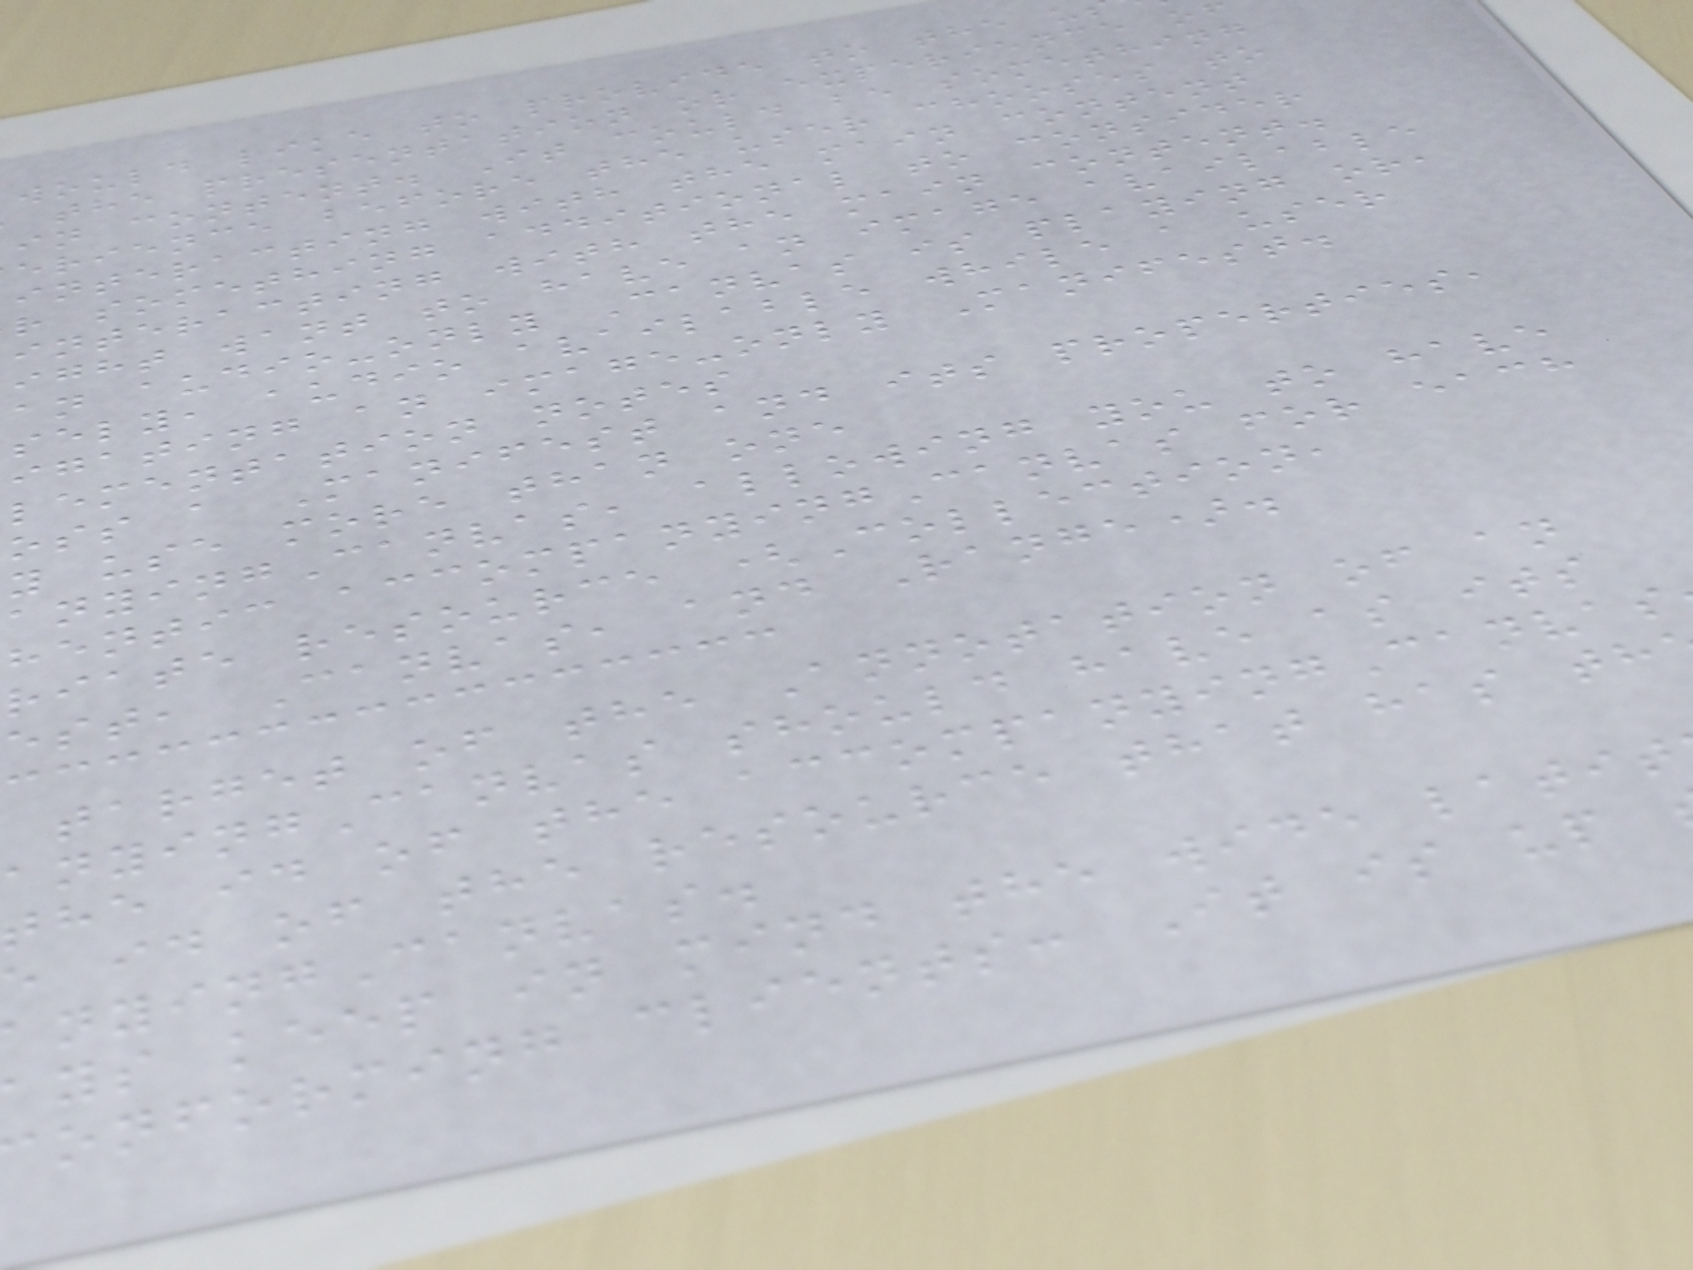would like to provide to the u
the presentation or experience o
in content. It could be something
erience before the user chooses to
interacting with the main content
r something additional to consider
interacting with the main content.
ight want to have an image available
an audio-only Canvas is playing or,
sely, audio available while a user
igating an image-only Manifest.
lementation notes
oss a Manifest and its properties,
y use more than one
anyingCanvas, allowing you to have
hentic accompanyingCanvas for each
riate resource (Collection,
est, Canvas, and Range).
target of the Annotation of an
anyingCanvas should have as its
the id of the accompanyingCanvas
id of the resource that has th
nyingCanvas.
ys keep in mind the wide latit
onforming clients: It is up
